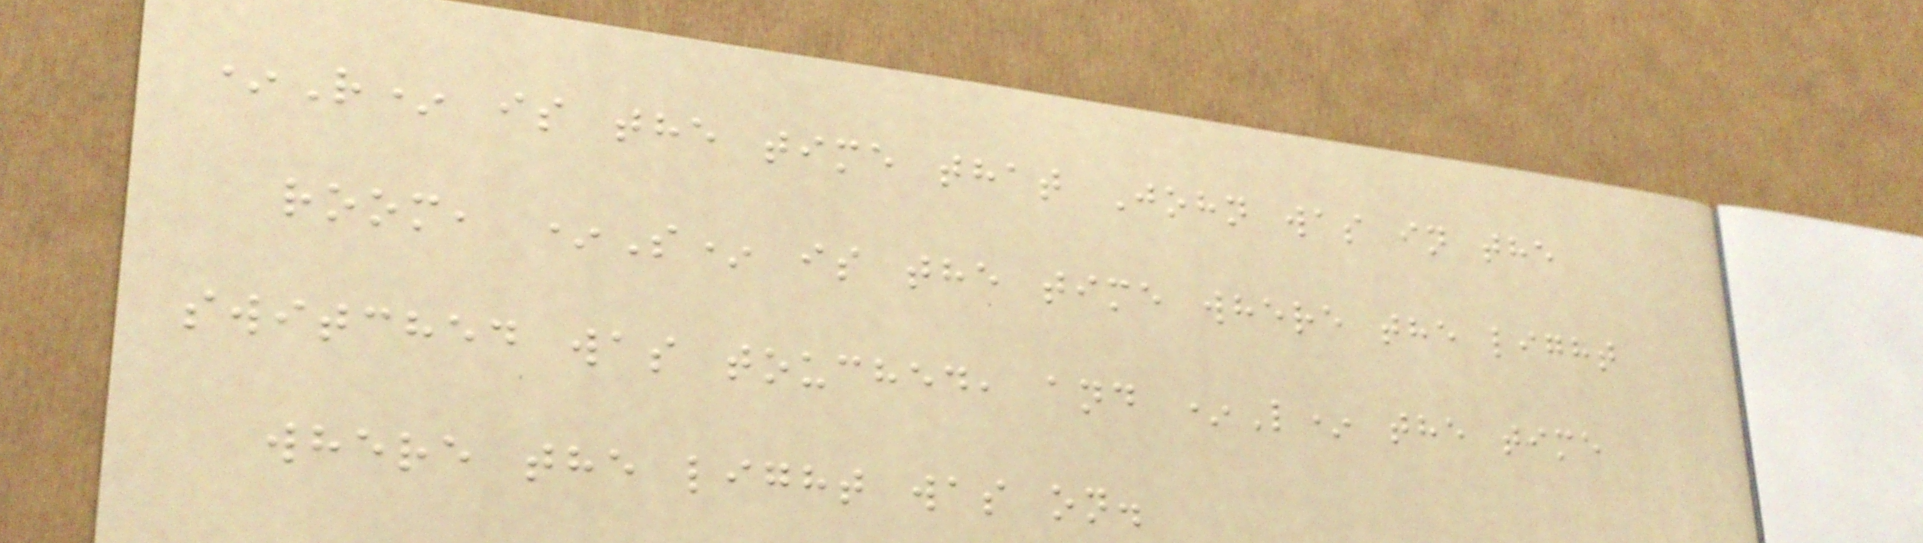*R* is the time that John was in the
room, *S* is the time where the light
switched was touched, and *L* the time
where the light was on.
